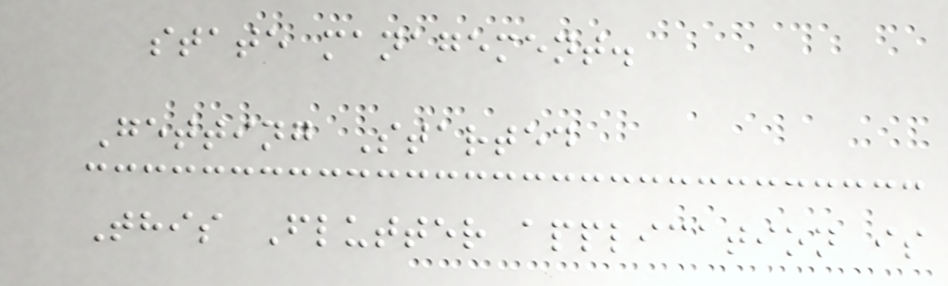state management.
Getting Started
This Flutter application is
